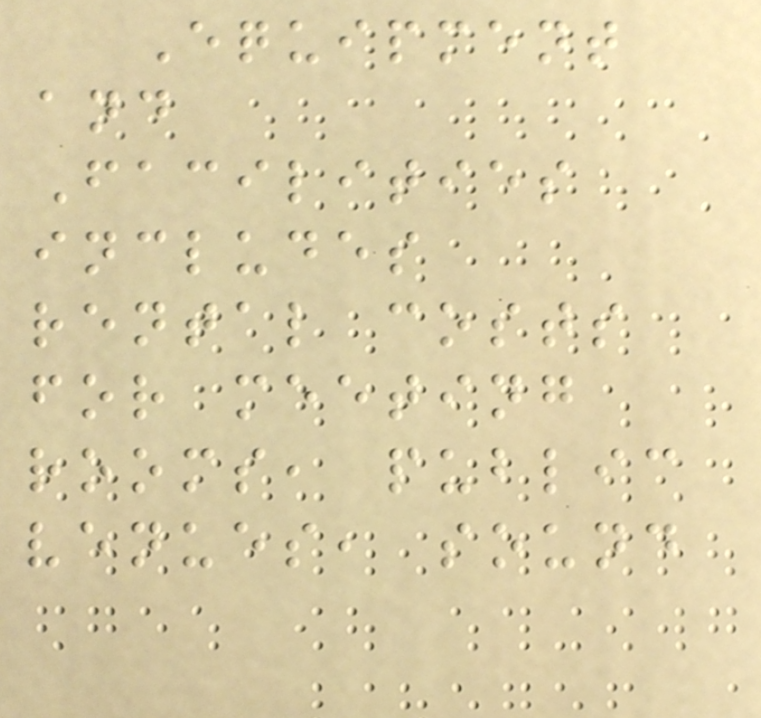Equipment
and
Facilities
includes
rental costs
for meeting
rooms, public
venues, sound
